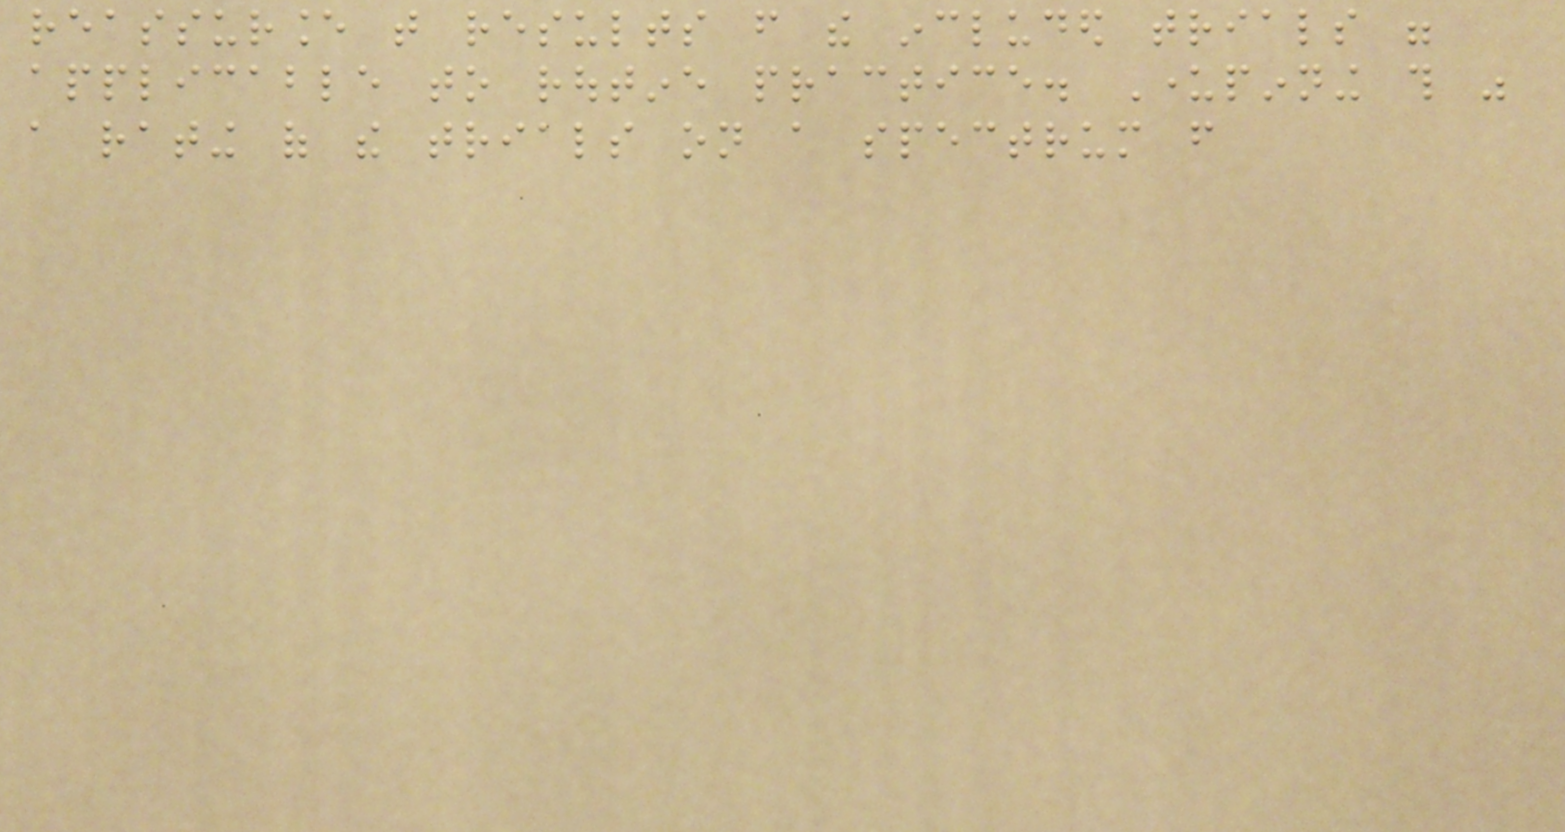reassurance that results from the included trials were
applicable to routine practice. Underpinning this was
a rating of the trials on a spectrum from
